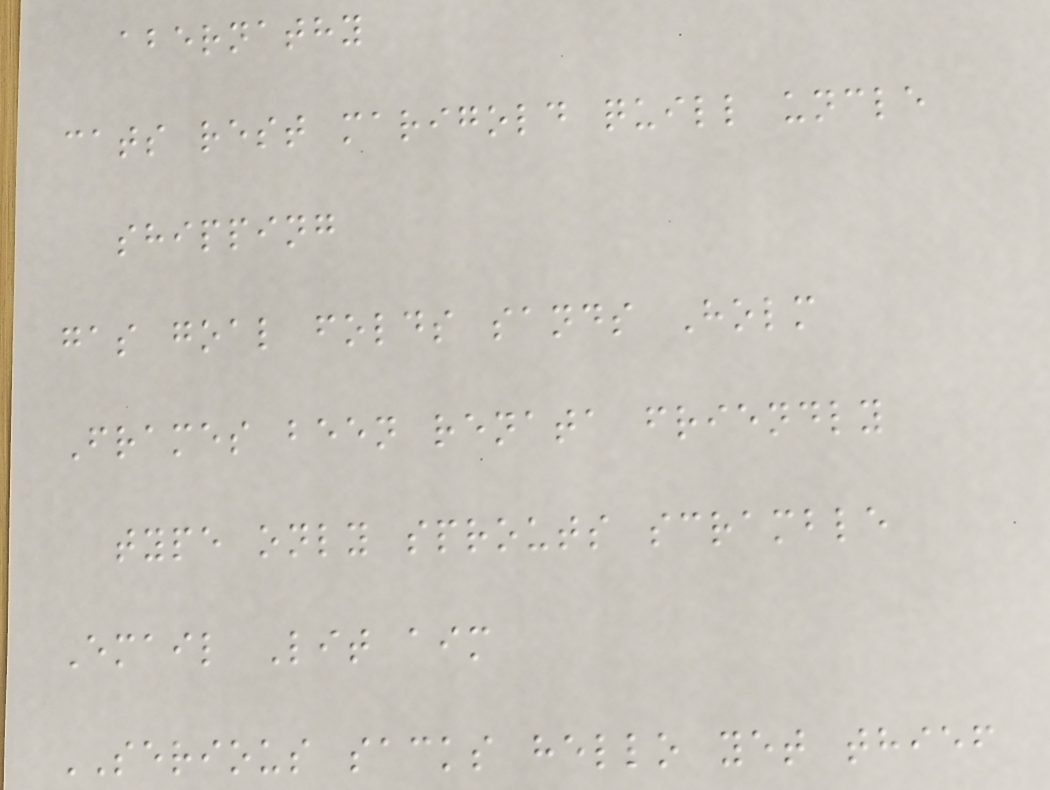abernathy
cats rest marigold quill uncle
shipping
gas goal folds sands Holm
Frames been renata friendly
type only sprouts scramble
Email Lit aim
SERIOUS sacks hello yet thief
